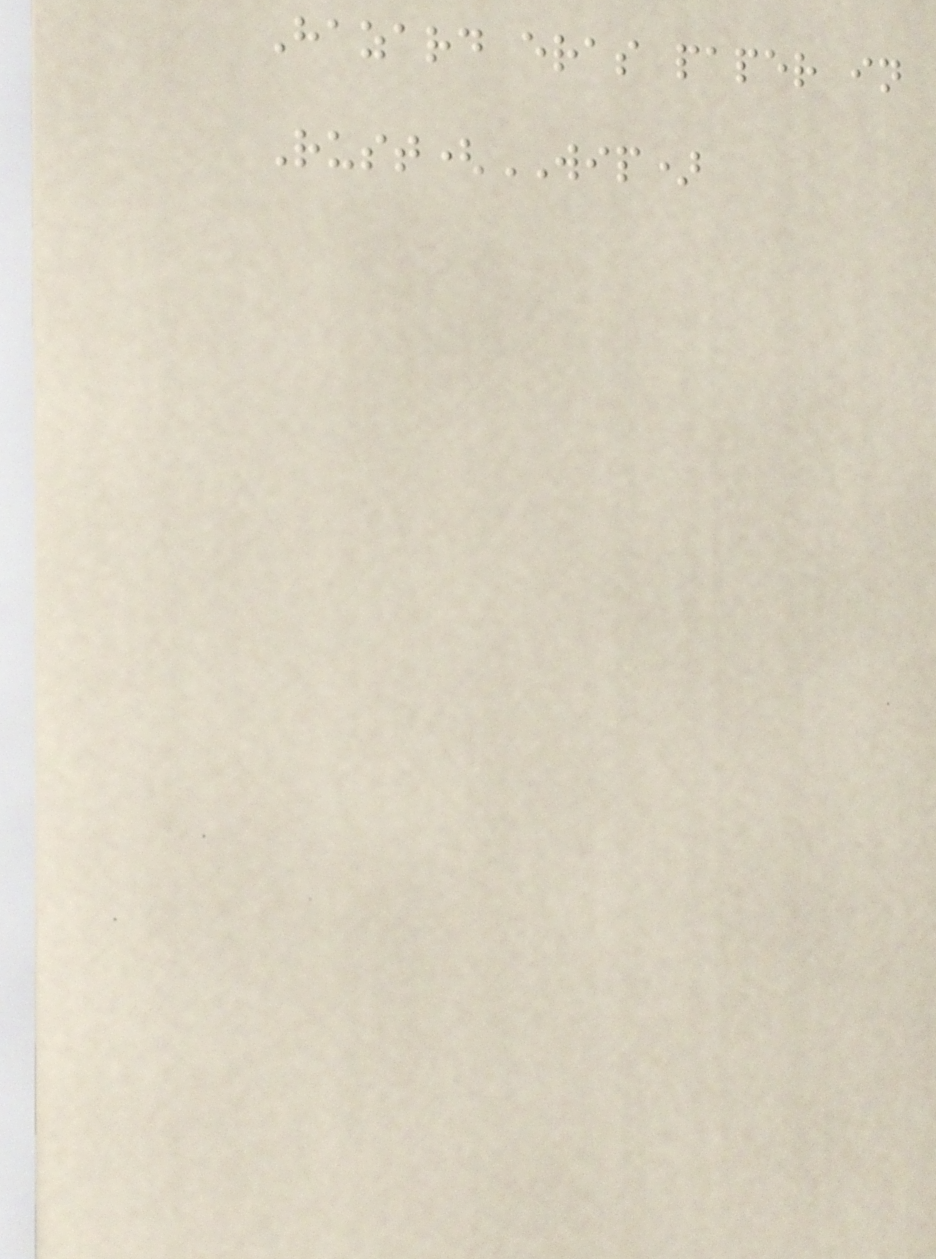Hazard eras paper in
Rust(WIP)
